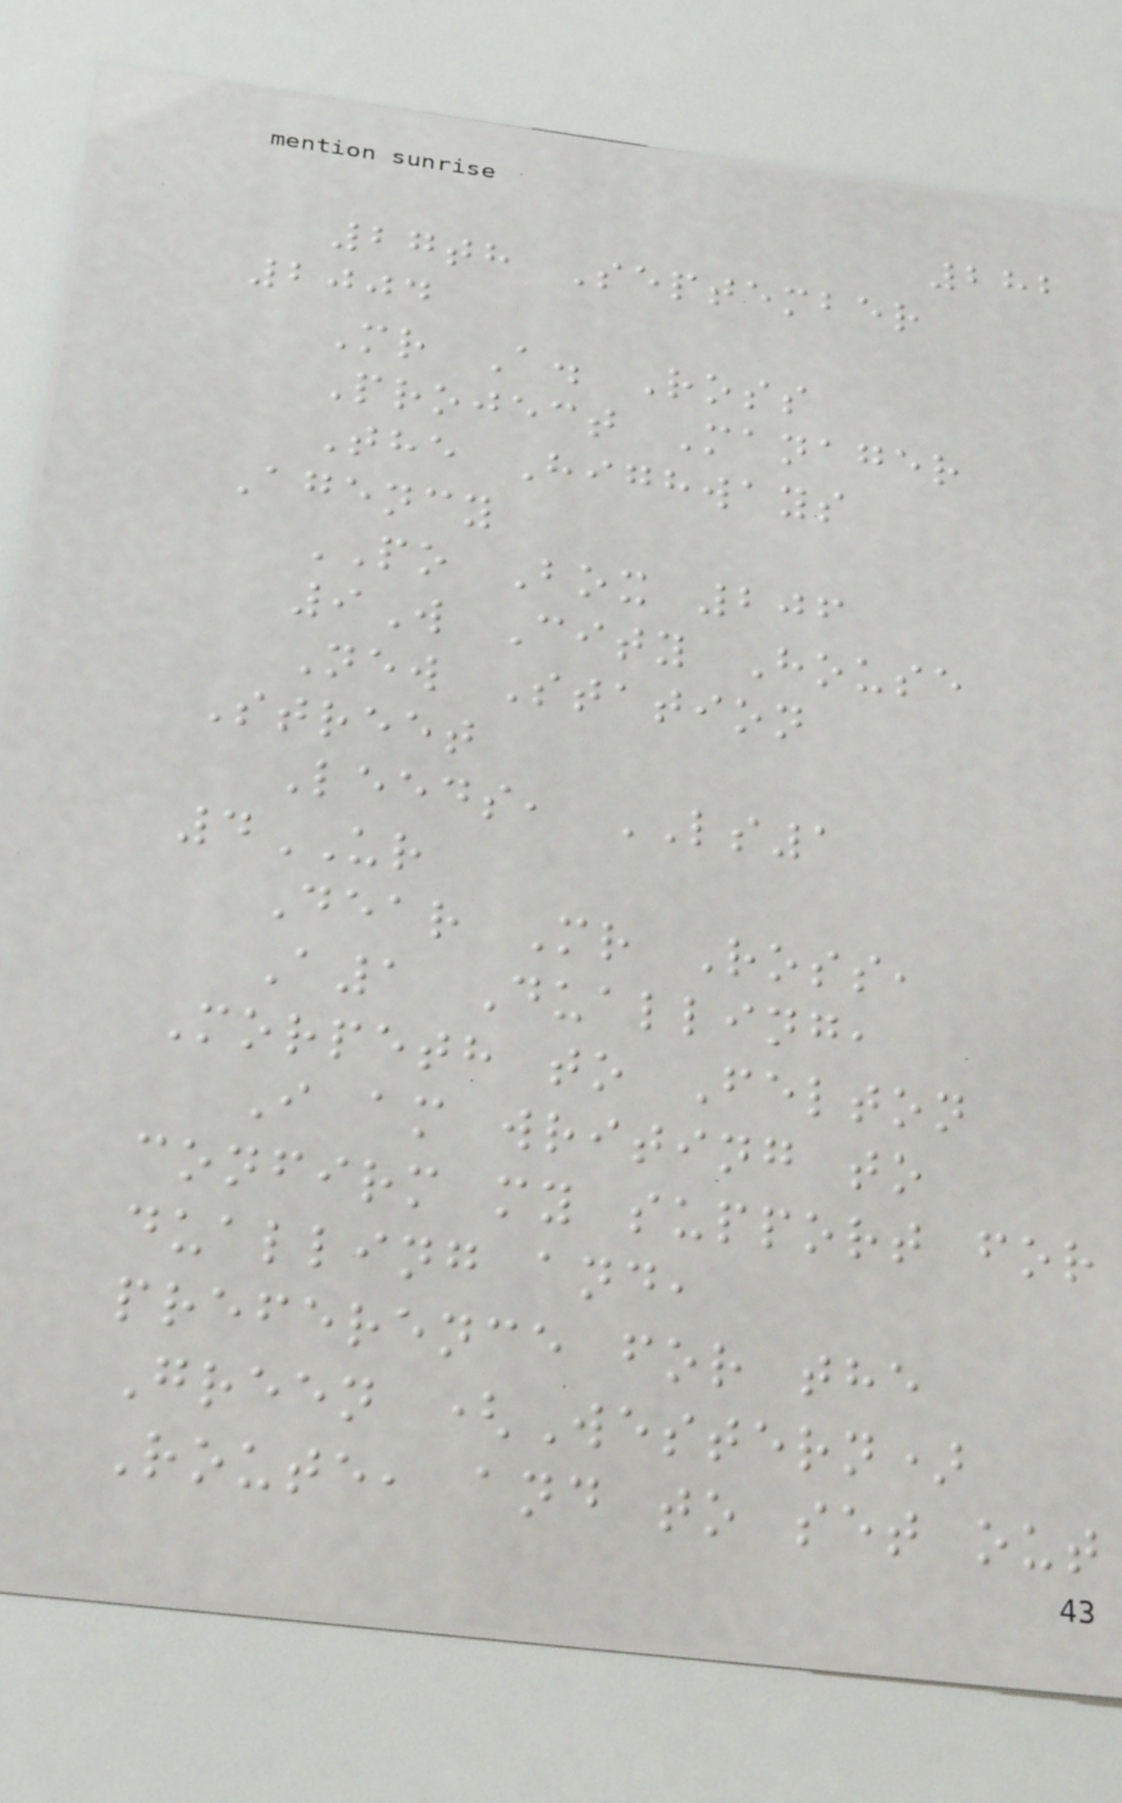282
27th September
2004
Mr A. Ross
Project Manager
The Highways
Agency
PO Box 206
9W City House
New Station
Street
Leeds, LS1
4UR
Dear Mr Ross,
A1 Dualling,
Morpeth to Felton
I am writing to
confirm my support for
dualling and,
preference for the
Green (Western)
Route, and to set out
